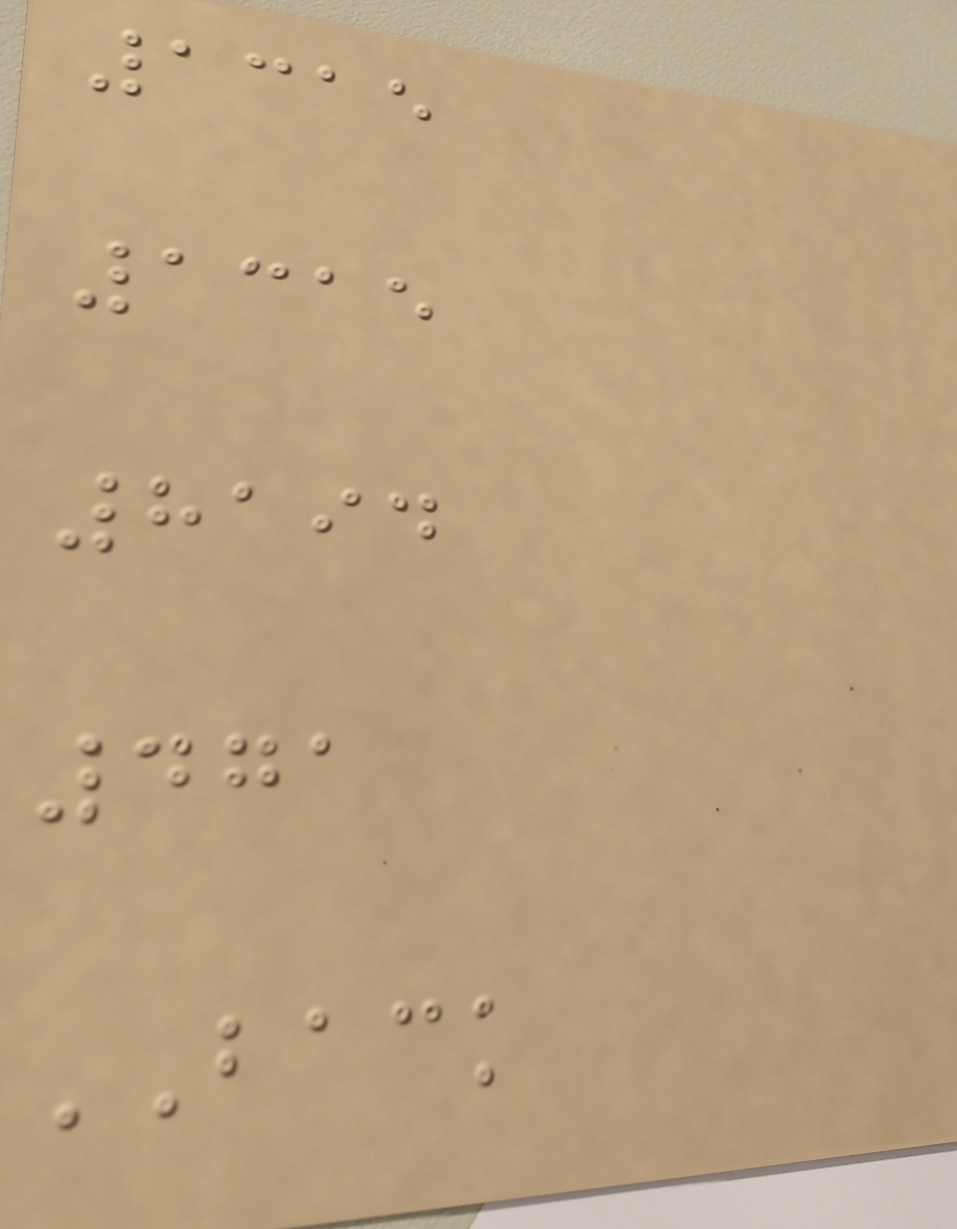1315
1315
8194
471
BACK
